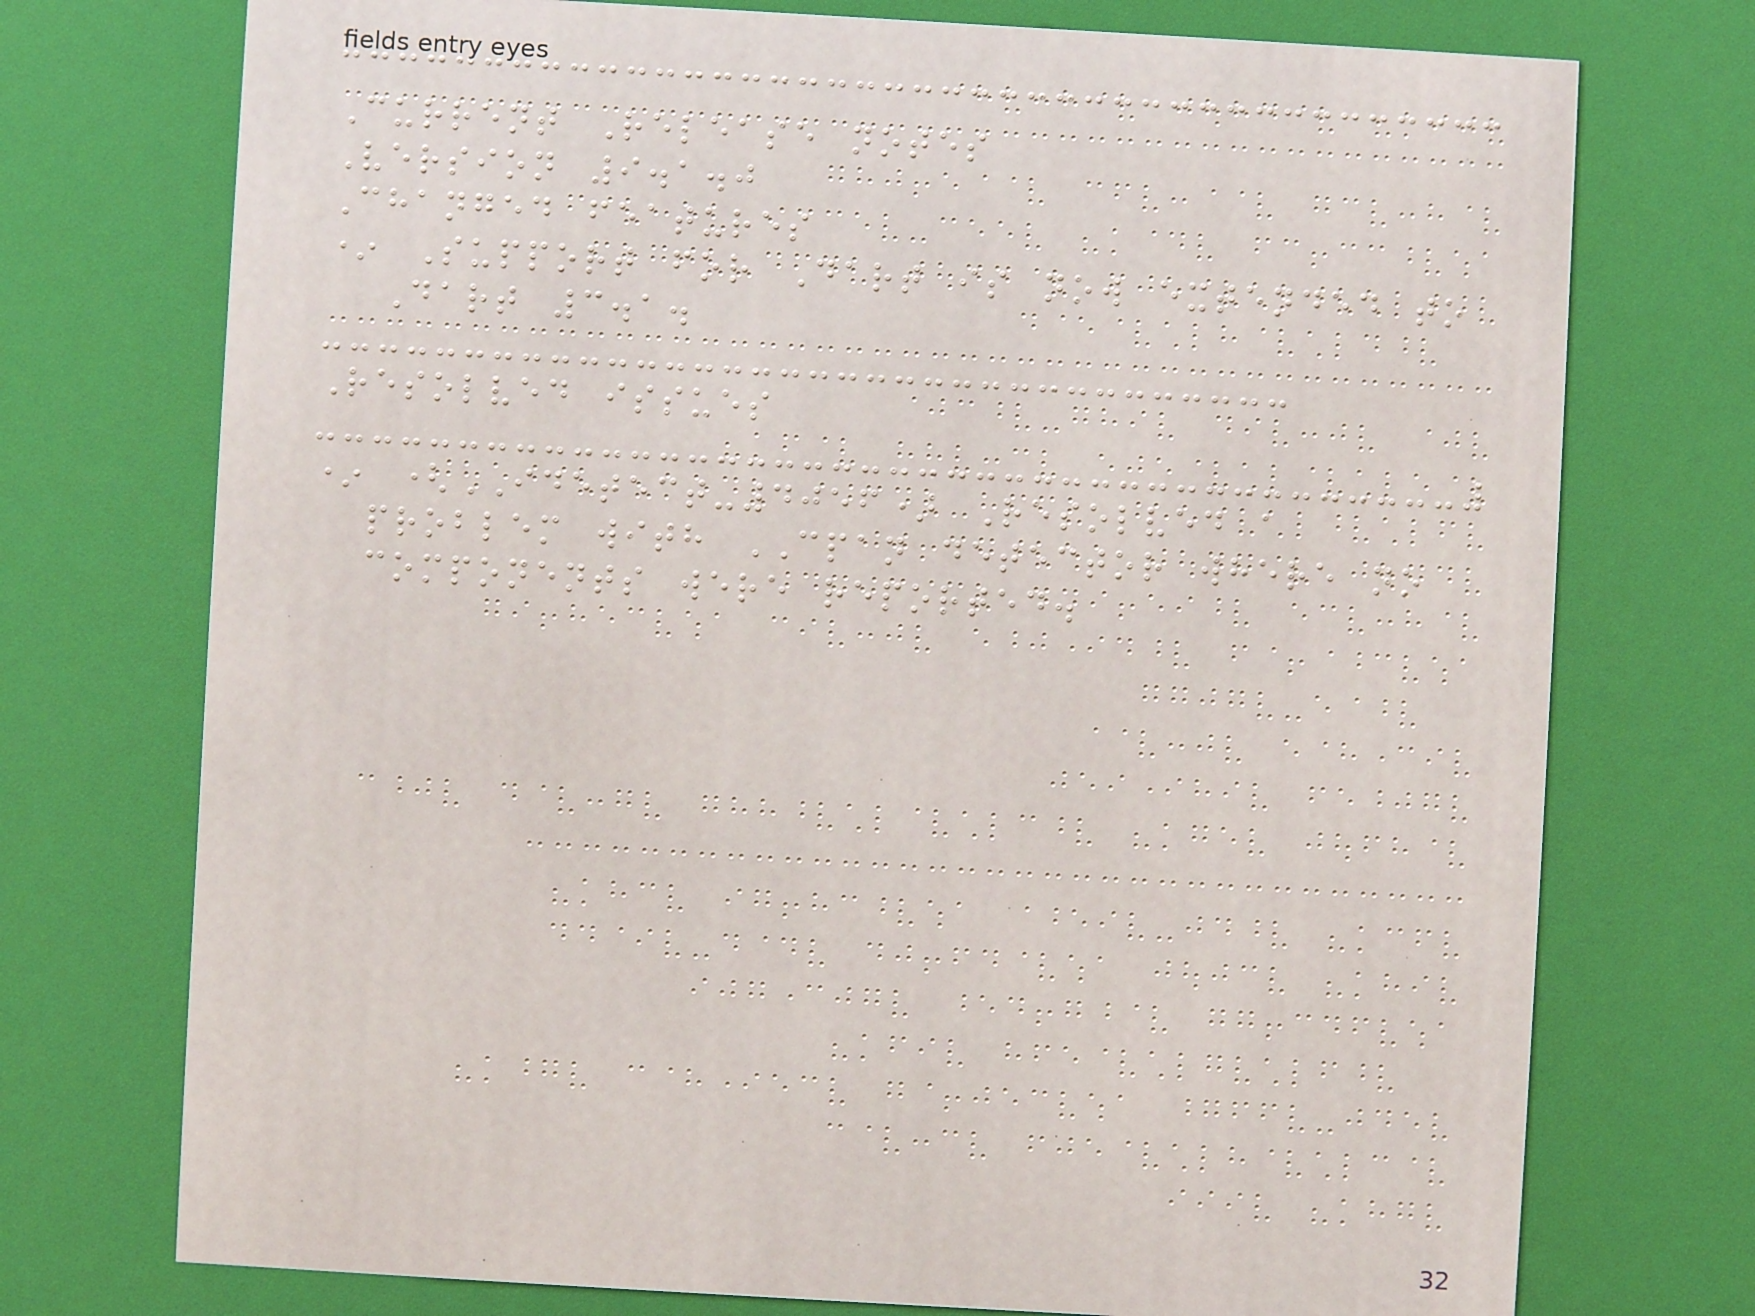Current Release notes
Version 9.1.0
Changed features
* Support for Dart is now extended to
Dart 3.1.
Resolved issues
* (IDETECT-4056) Resolved a
problem with CPAN detector where no
components were reported.
